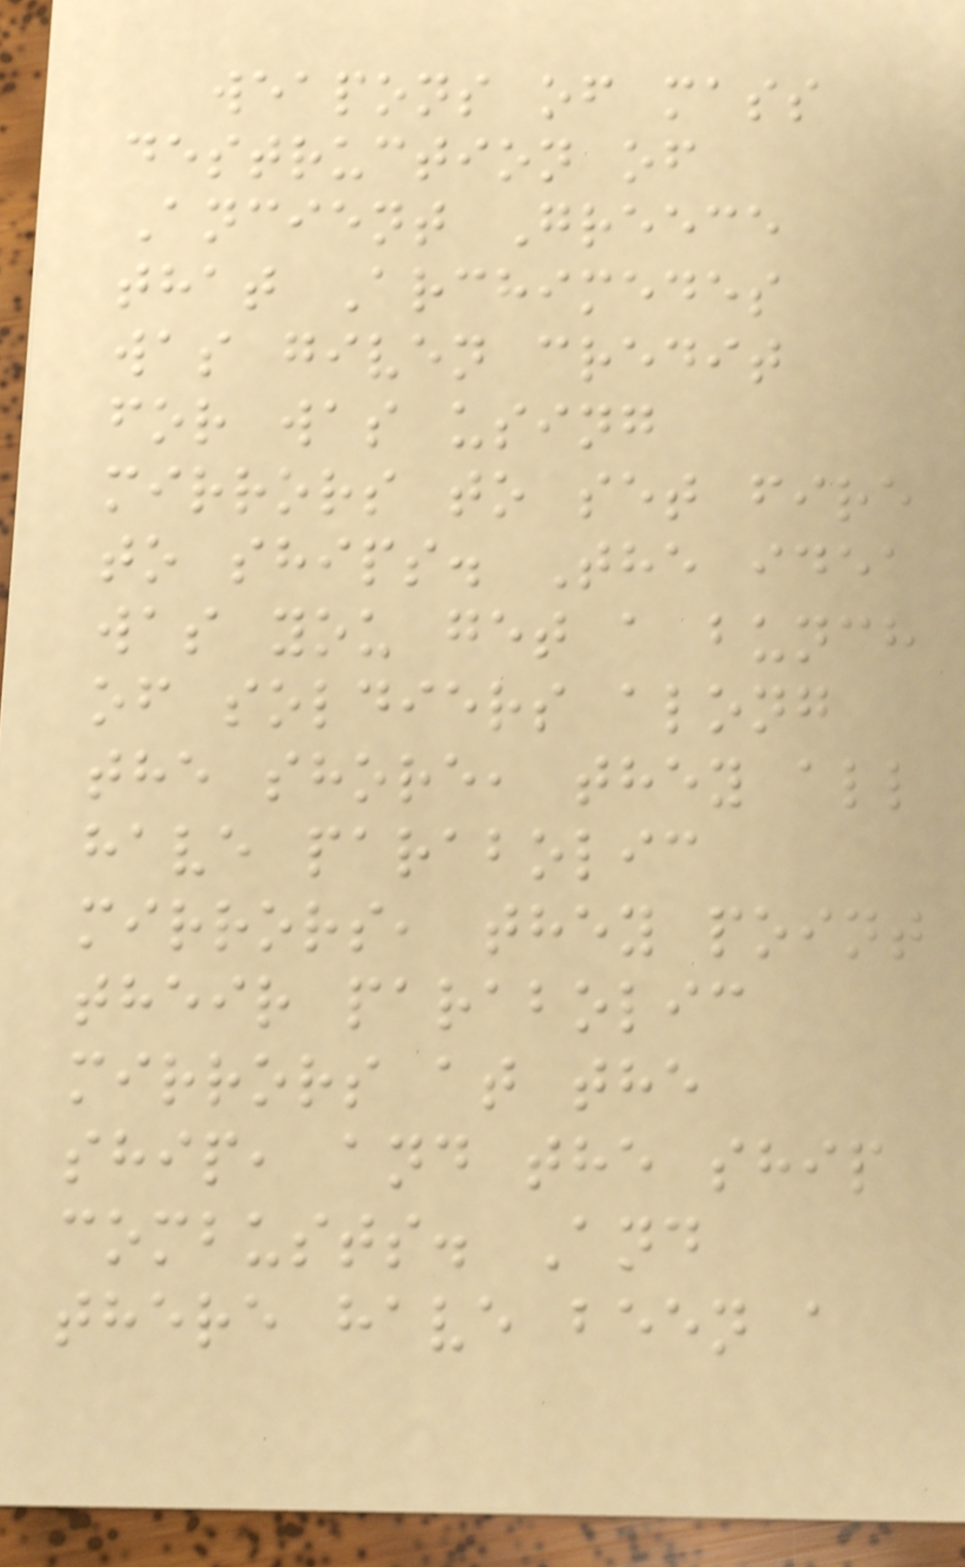weapons of mass
destruction of
Ancient Greece
that Archimedes
was given credit
for was using
mirrors to set fire
to ships. The idea
was you get a bunch
of soldiers along
the shore, they all
have parabolic
mirrors, they point
their parabolic
mirrors at the
ship, and the ship
combusts. And
there have been a
